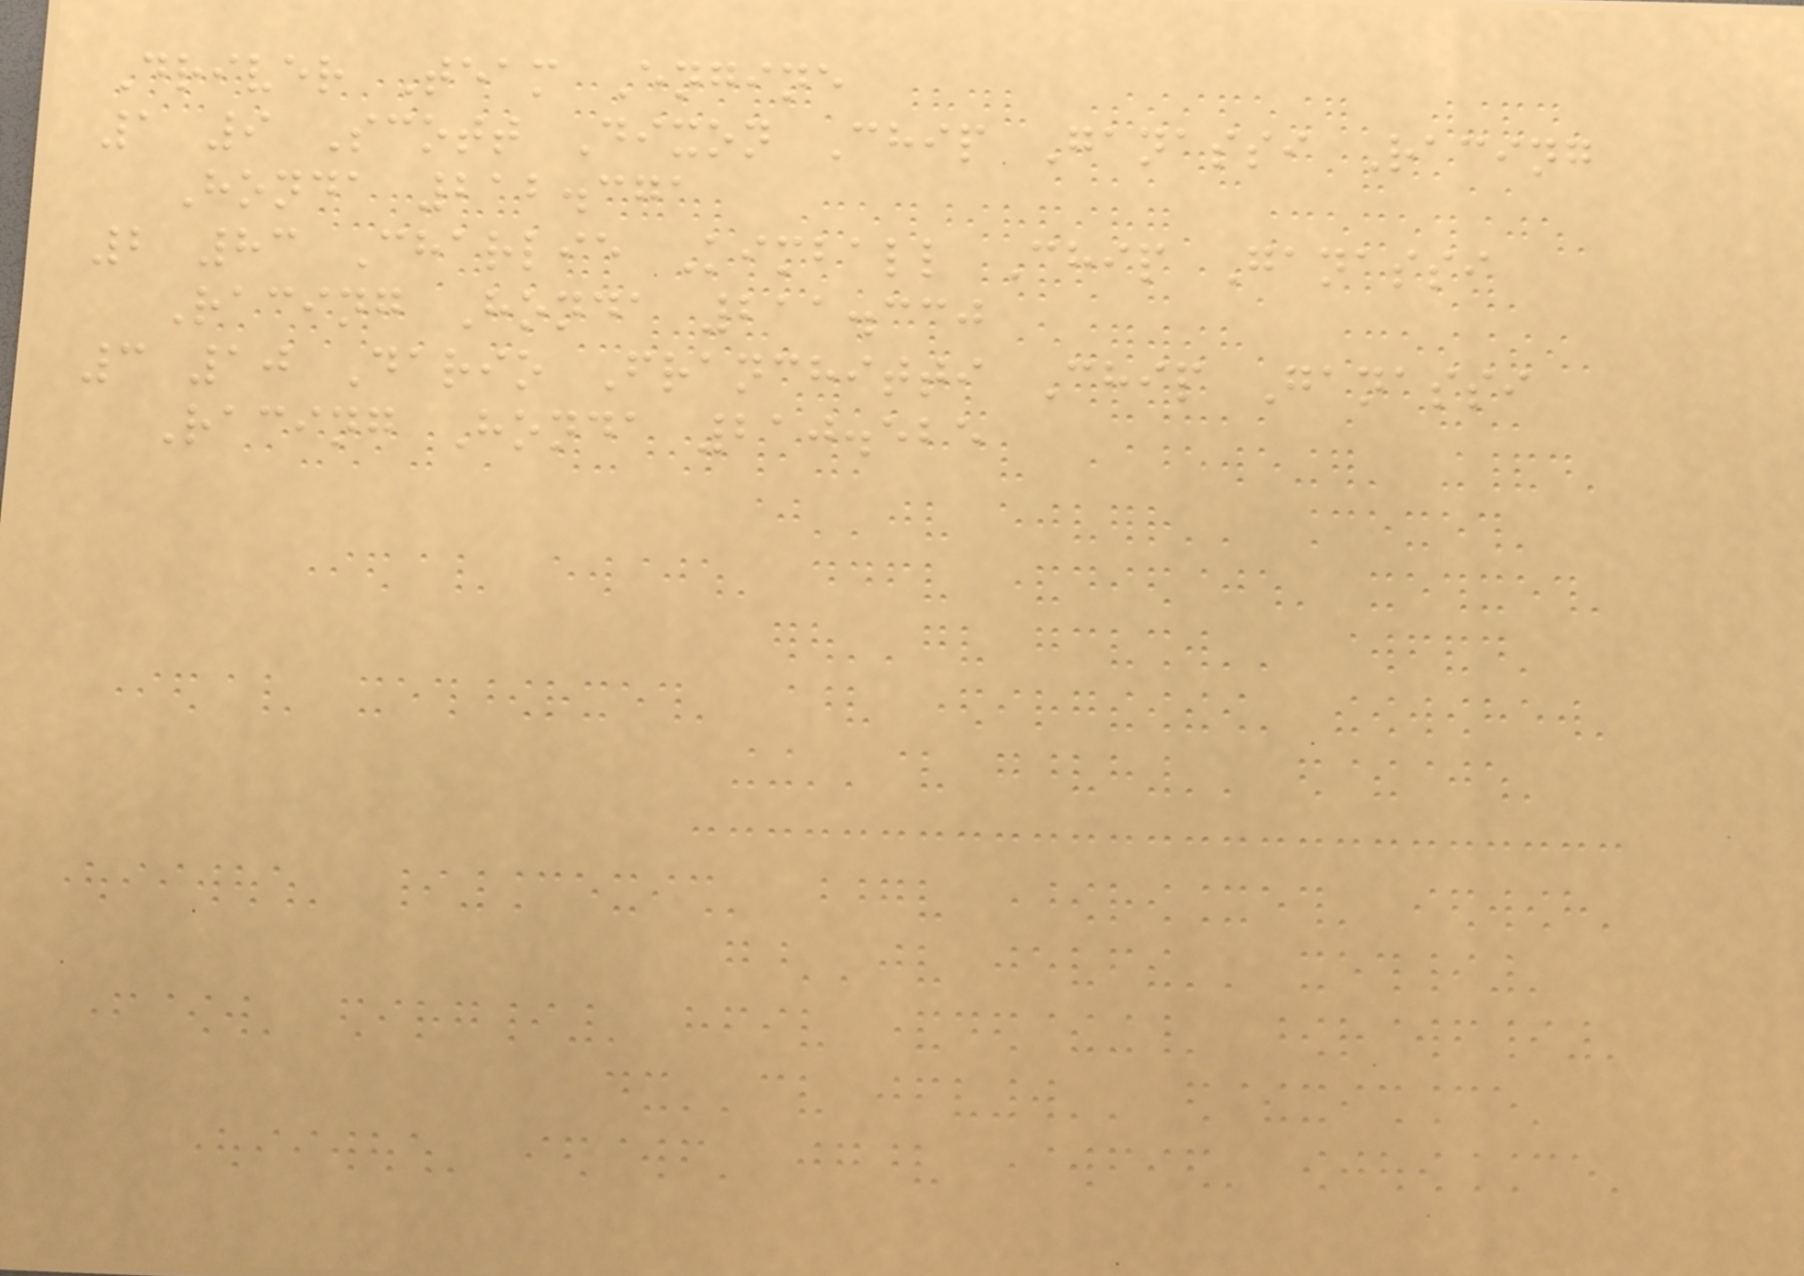Driver Team Engine
1 9 Scott Dixon Chip Ganassi Racing
Honda 212.371
2 83 Charlie Kimball Chip Ganassi
Racing Honda 211.330
3 10 Dario Franchitti Chip Ganassi
Racing Honda 210.525
